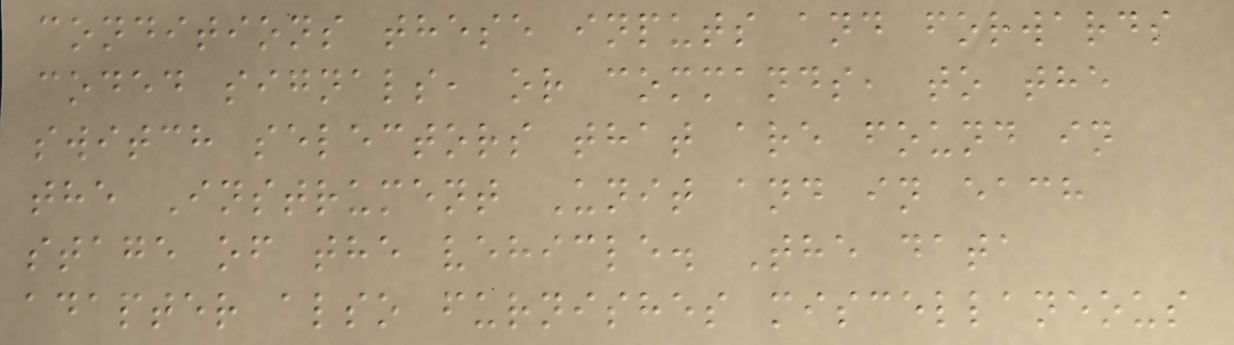conditions these inputs and forwards
coded signals, or commands, to the
switch selectors that are found in
the Instrument Unit and in each
stage of the vehicle. The data
adapter also furnishes miscellaneous
